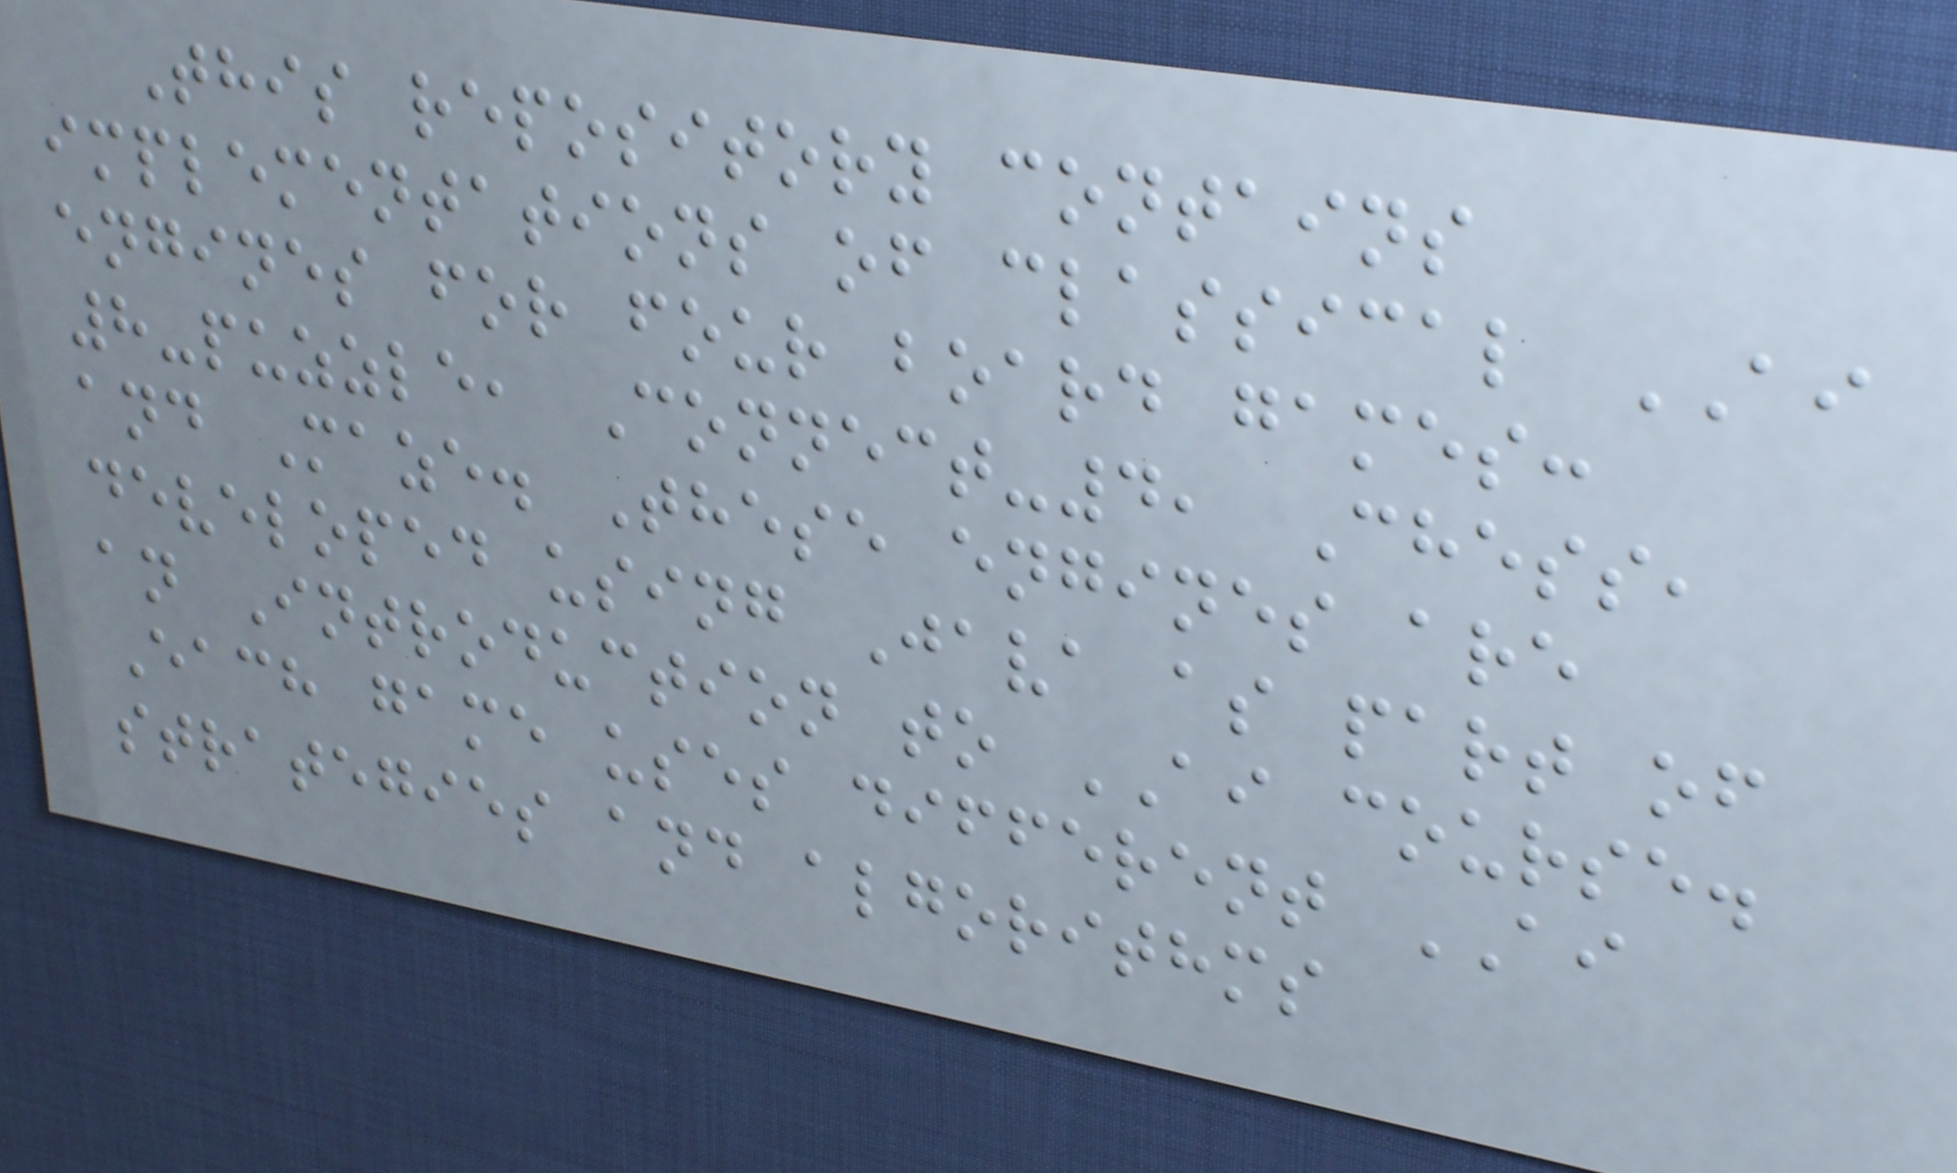This repository contains
implementations of classical AI
engines for four board games:
8-puzzle, Connect-4, Chess,
and Maze. These engines are
developed using Java as part of
an Introduction to AI course.
Each game uses different AI
strategies and algorithms
